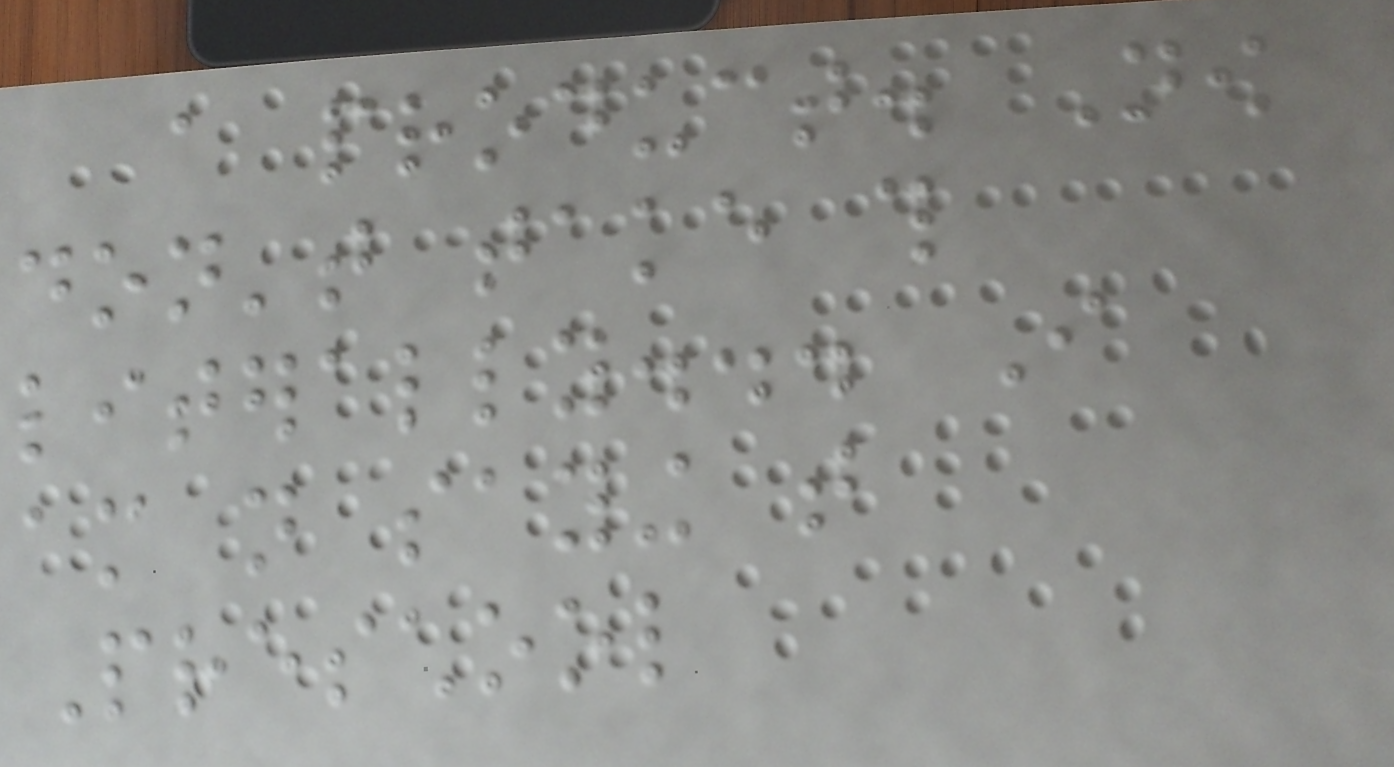a product. Now
don't take this
literally... I
am not saying that
Preschool
